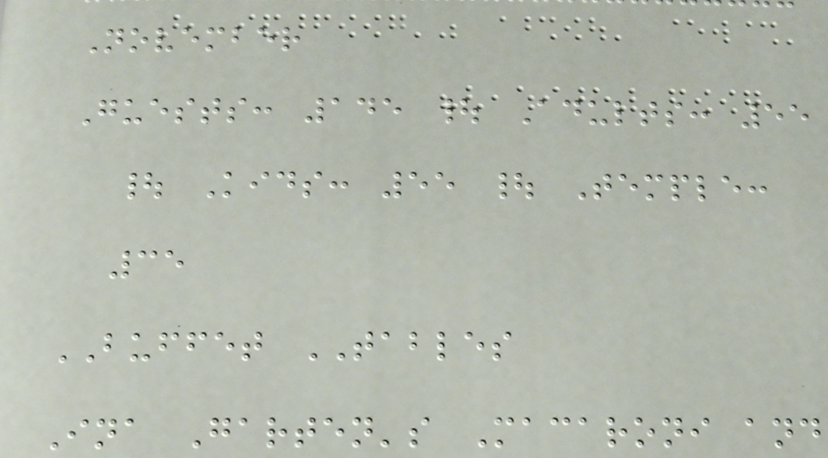November
Guests: 145 | Adults: 55
| Kids: 55 | Temple:
35
BUFFET TABLES
Ina Garten's Macaroni and
